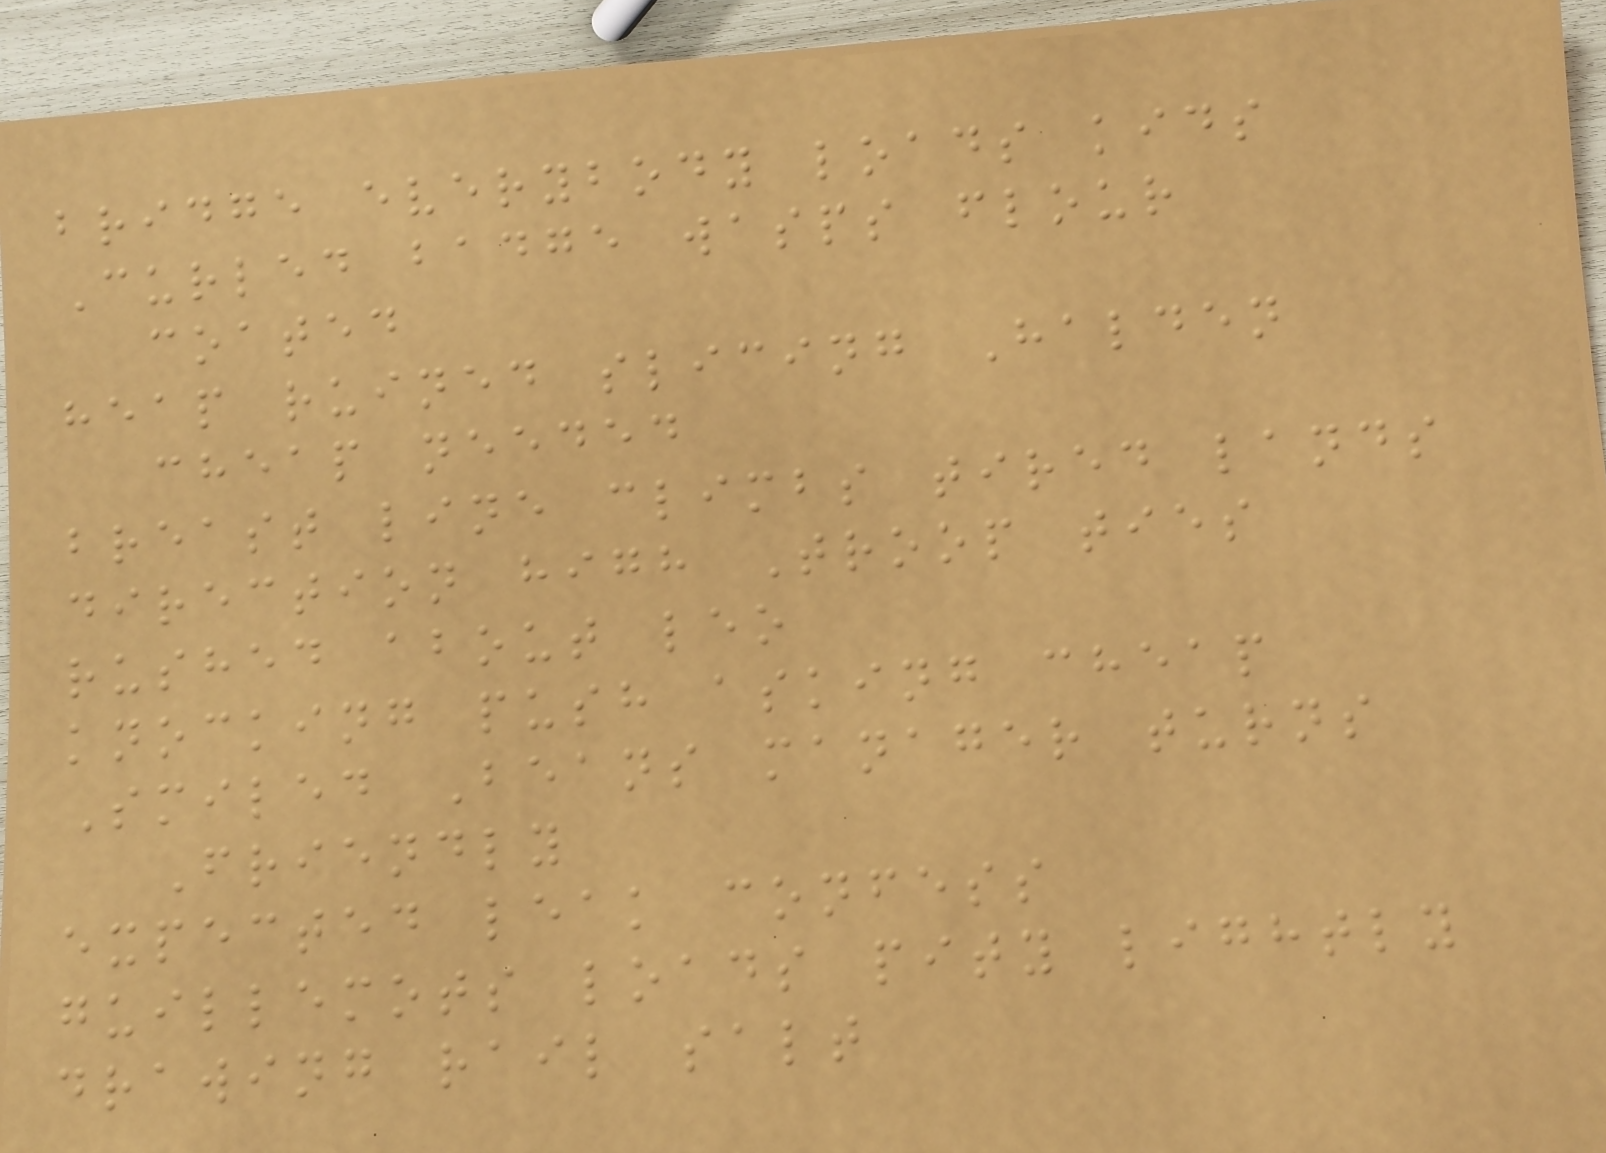bridge everybody loads kids
Curled badge wasps flour
coated
heap ruined slicing Halden
cheap needed
breast line climbs tired lands
direction high Troop ties
rushed about leo
knocking push asking cheap
Smiled Beans manager turns
Friendly
expected leak confess
guillemots loads pity lightly
drawing rail salt
